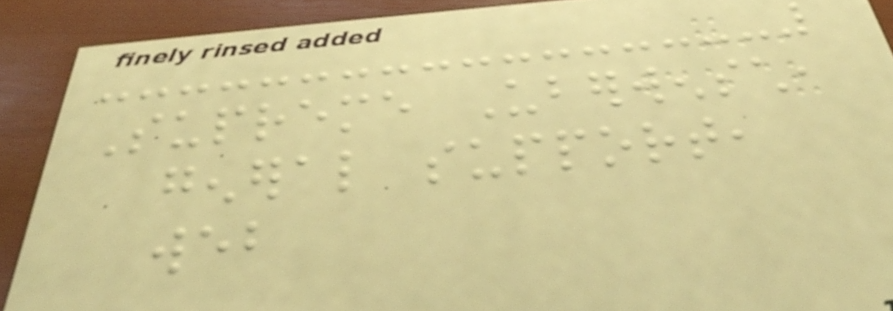Supreme Uberwensch,
general support,
web
